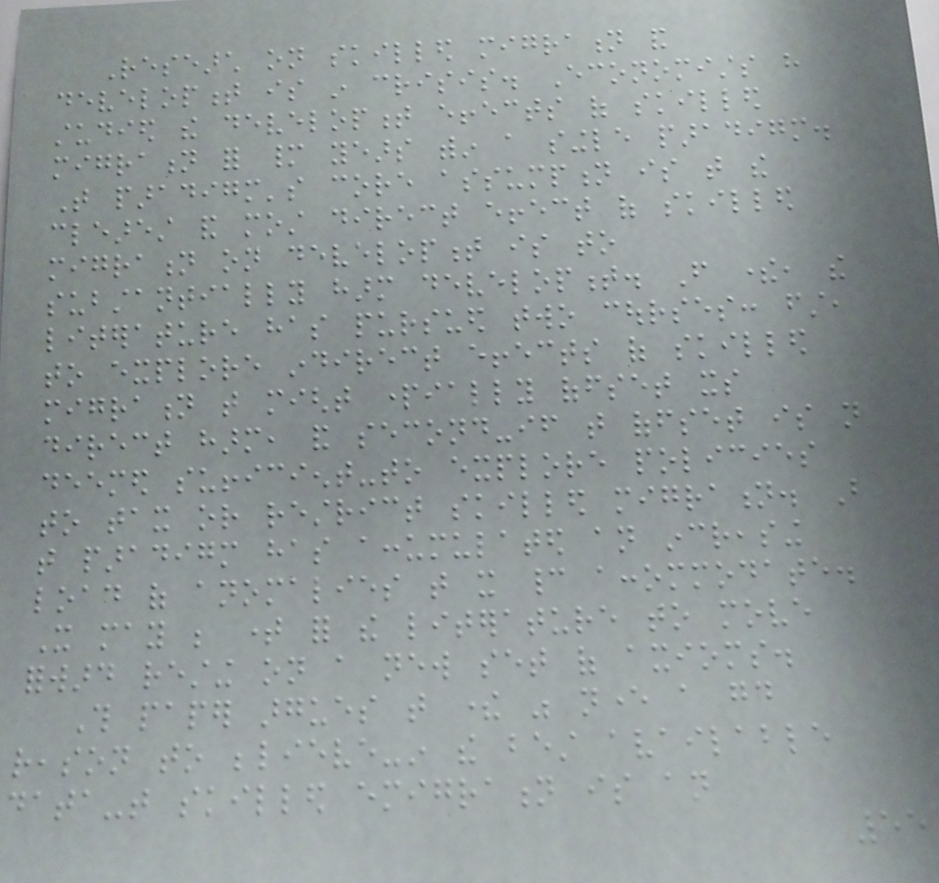Research on skilled migration and
development is in crisis. Economists have
studied the development effects of skilled
migration for many years within a single paradigm.
That paradigm's core assumption is that the
clearest and most direct effect of skilled
migration on development is to
substantially harm development. From there, the
literature has pursued two courses: first,
to explore indirect effects of skilled
migration that might partially offset its
direct harm, and second-if that offset is not
deemed sufficient-to explore policies
to tax or restrict skilled migration. But
that paradigm has accumulated an increasing
load of anomalies that it cannot accommodate.
It may be time for the literature to move
forward resting on a new set of axioms.
This paper argues that there was never a good
reason to believe-in the best available
data-that skilled emigration is an
55
